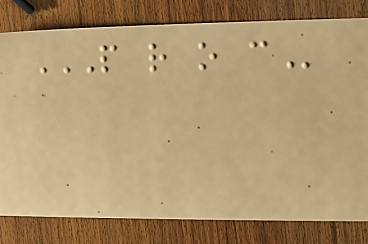P R O C
